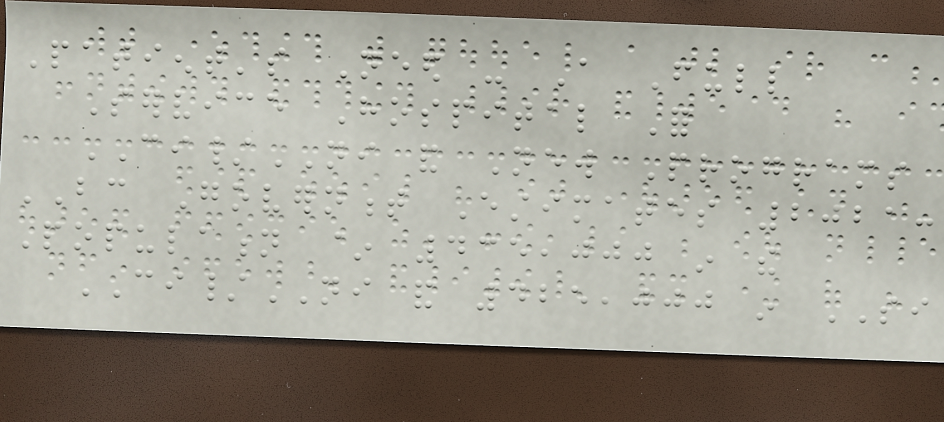Patient's Need - A Full
Service Hospital For
CI/NI and New Programs
BC Government Estimates 2021:
Population ~ 435,000 in the
CI/NI and 425,000 in SI
